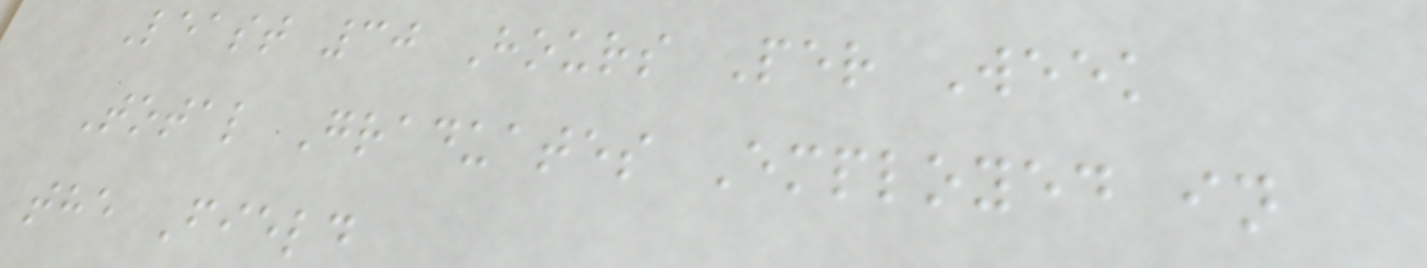Least 30 Hours Per Week
Total Graduates Employed in
the Field
